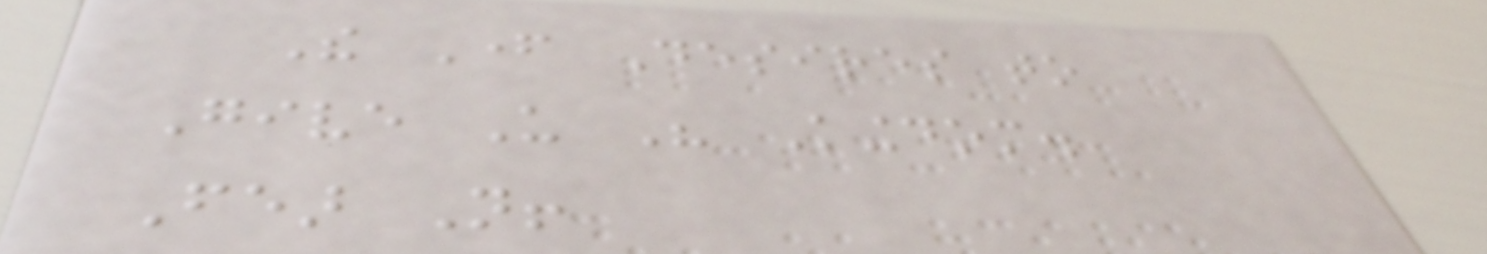The Father Desires to
Give Us His Kingdom.
Fear Not!
